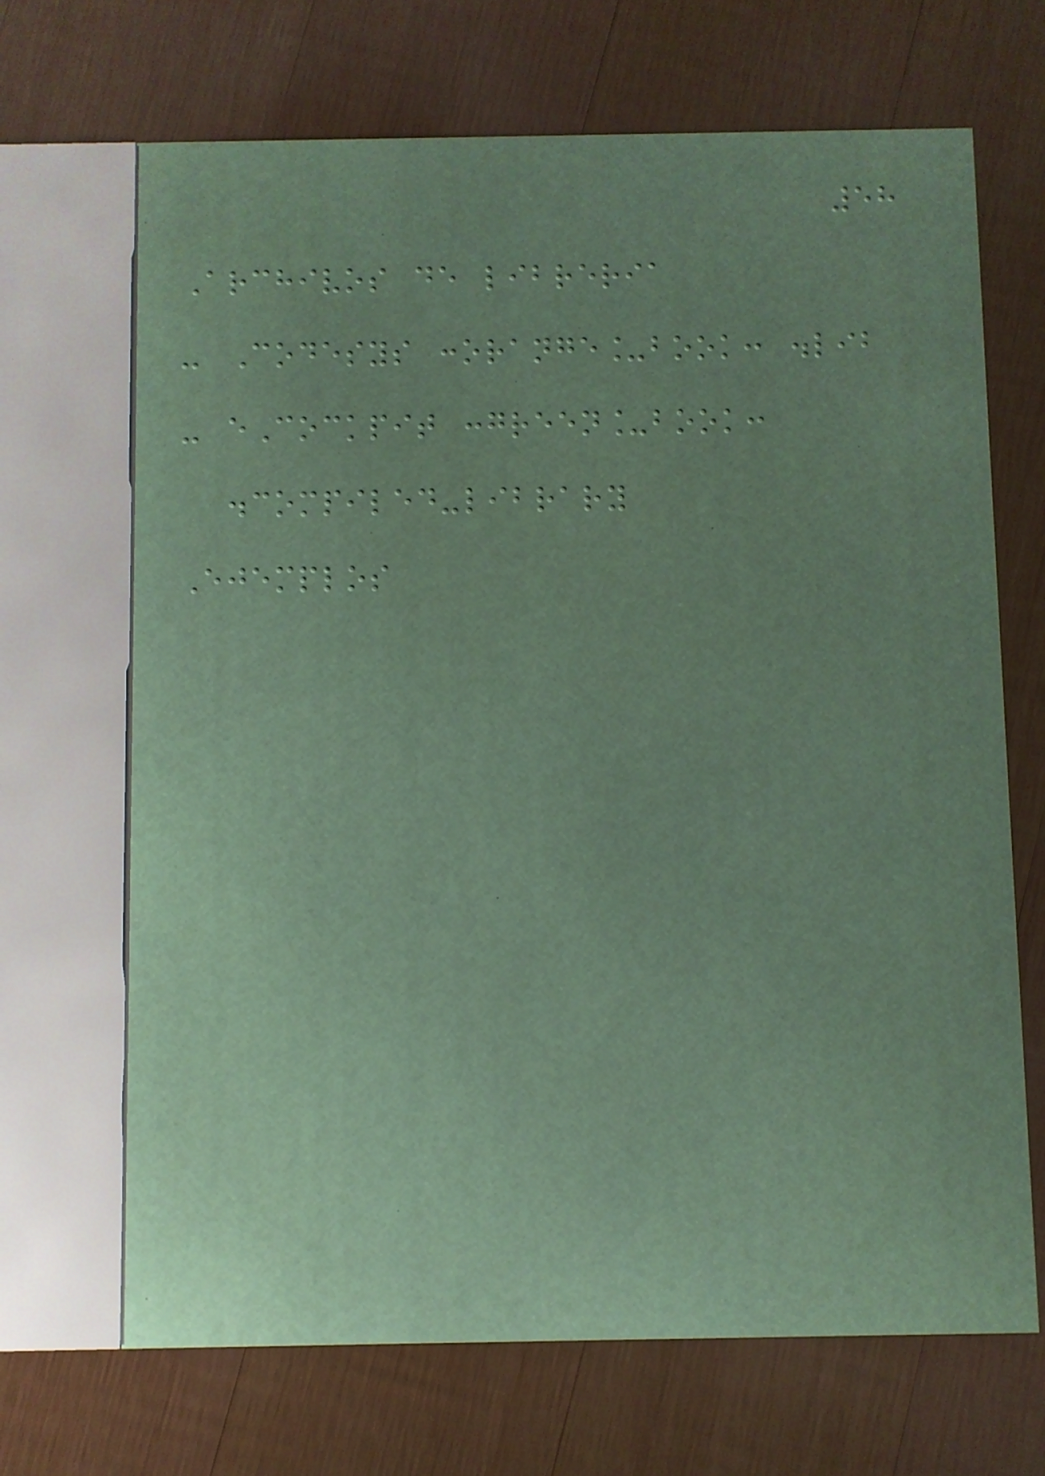58
Archivos de libreria
- Codesys :orange_book: .lib
- eCockpit :green_book:
.compiled-library
Ejemplos
